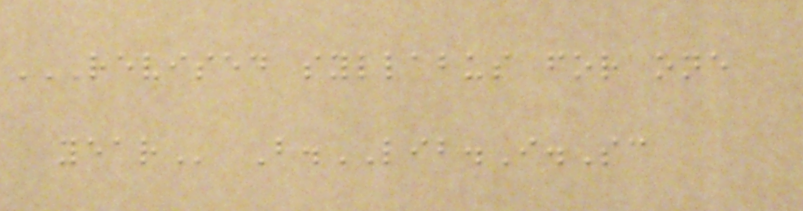REVISED SYLLABUS FOR ONE
YEAR B.LIB.I.Sc
